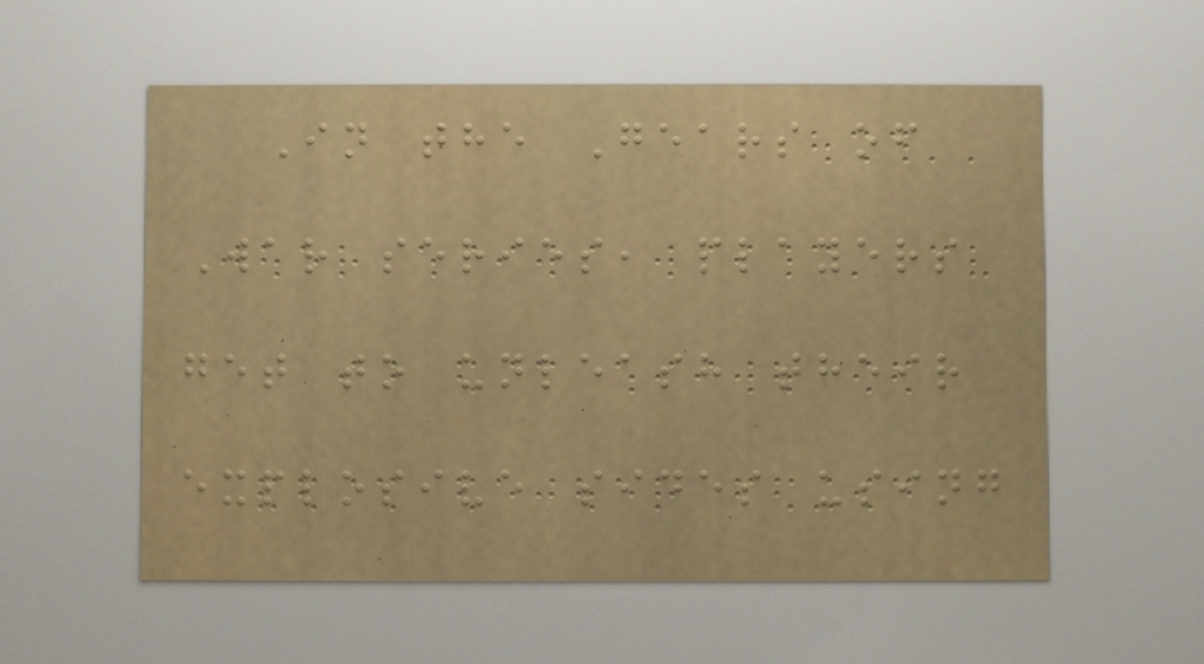In the Gears of
War series, players
get to unleash their
explosive sides using
